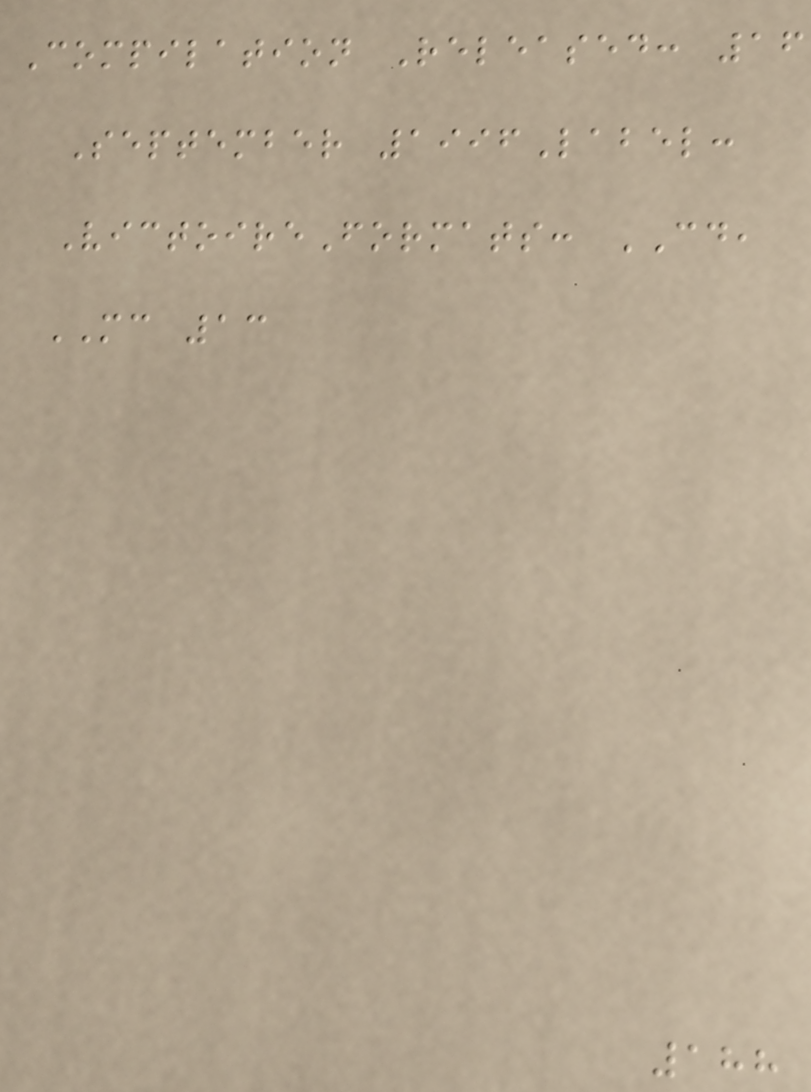Compilation Released: 16
September 1996Label:
VictoireFormats: CD,
MC 13
188
